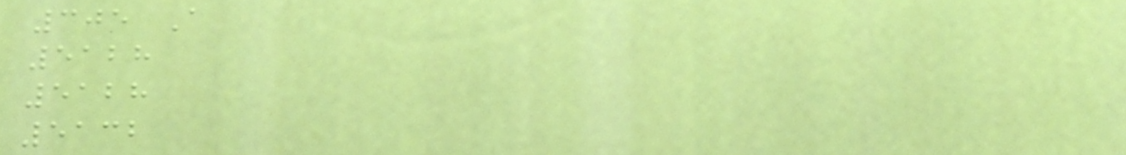305 A
5128
5128
5132
